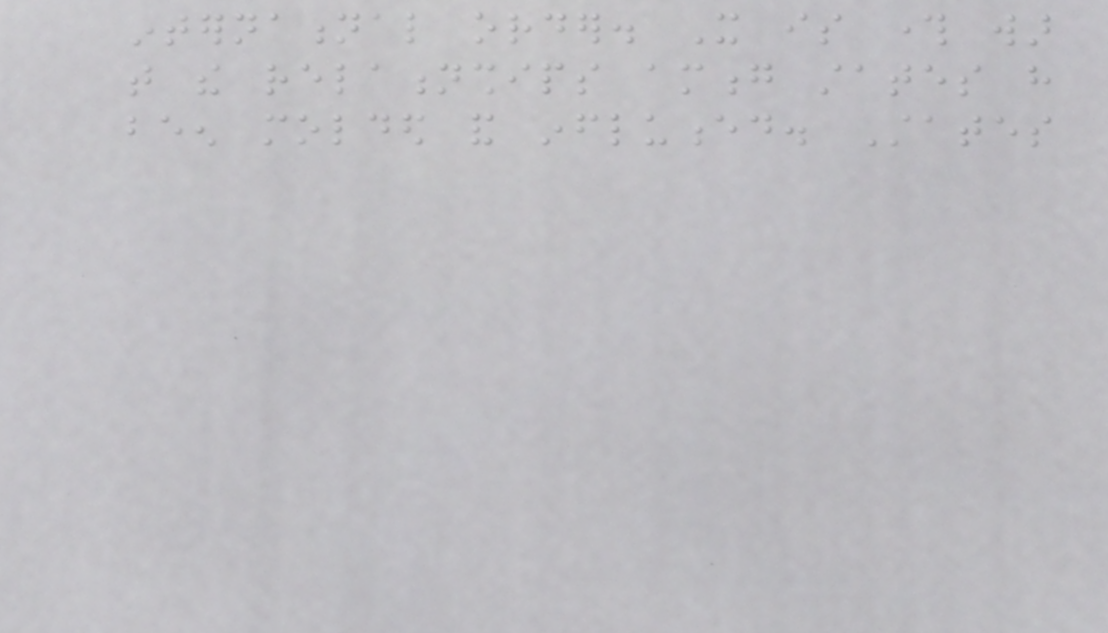international order. It is through war
that the relationships among states have
been molded and influenced. States
